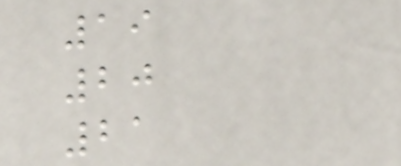19
20
21
